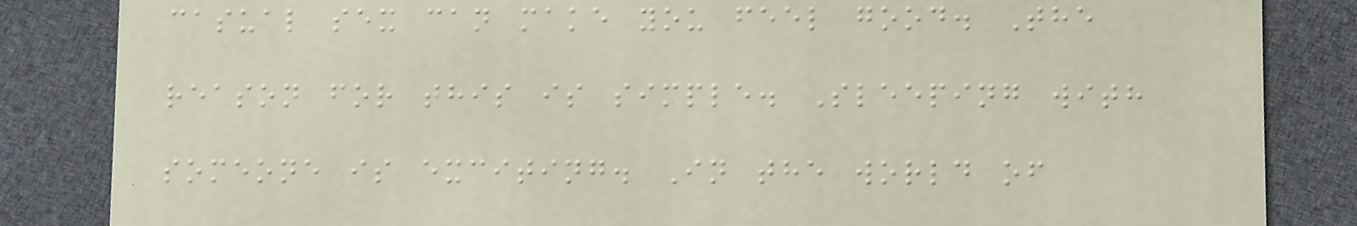casual sex can make you feel good. The
reason for this is simple. Sleeping with
someone is exciting. In the world of
